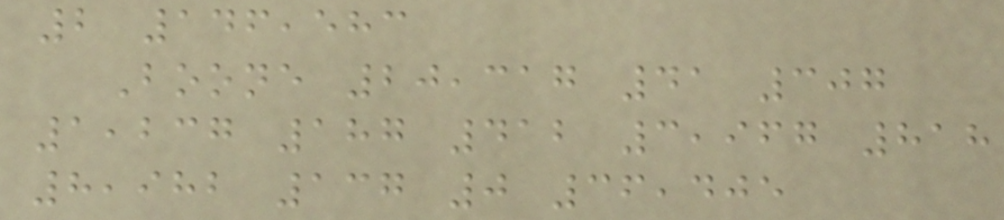2 146,583
Boone 20,317 41 307
1,237 187 412 3,967 818
8,982 137 0 36,405
